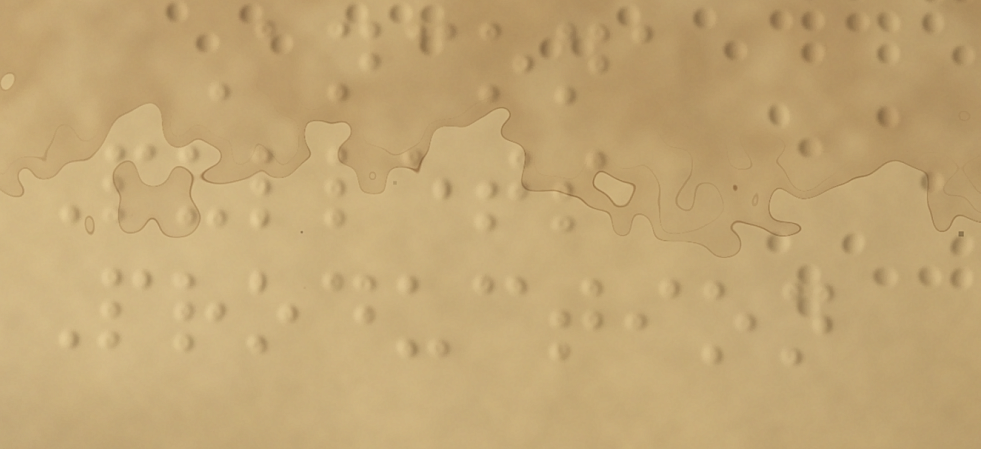Ancona
Pullets
Production
